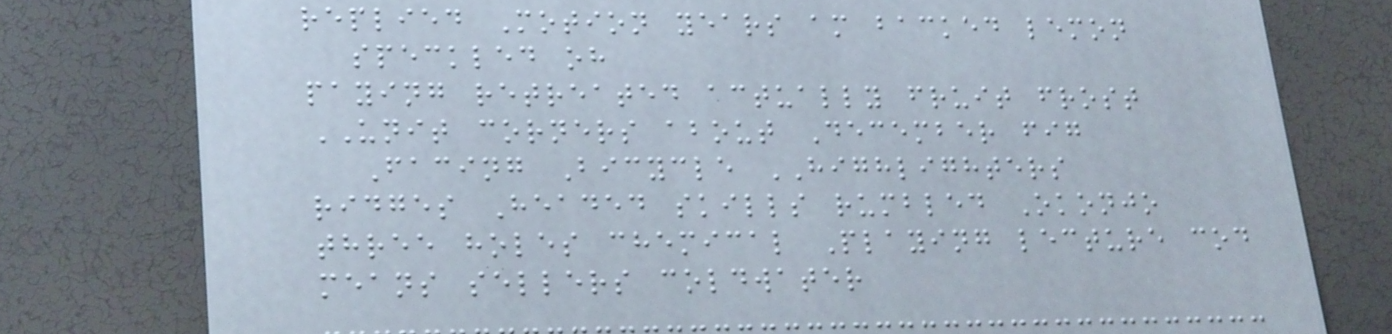replied Motion years am backed lemon
speckled oh
paying retreated actually fruit frost
UNIT corners about December fig
Facing Bicycle HIGHLIGHTERS
ridges Headed skills rumbled Okonjo
three holes chemical Playing lecture cod
means sellers coldwater
